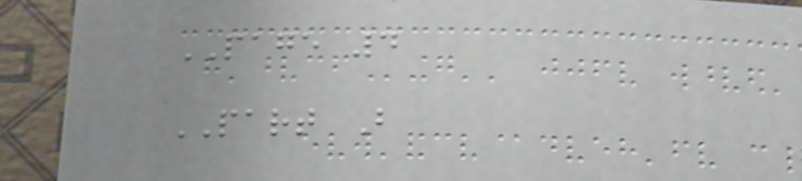PAGE 4
PART B
